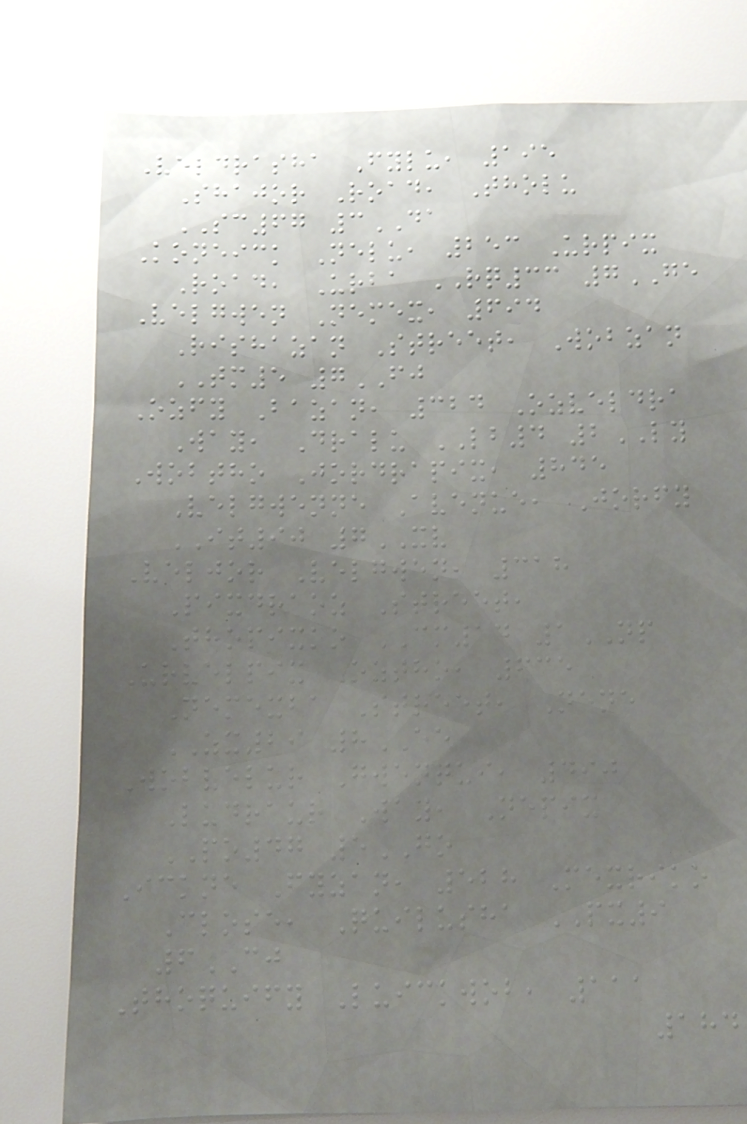Veldrasha Fylu, 195
Shajor Road, Tholu
SC67 3DA
Koneick Nelu, 253 Urpix
Road, Urba RQ33 7GE
Velgwen Nemex, 694
Rishazan Street, Wobzan
TM5 7FJ
Ozfy Bazan, 324 Ozveldra
Way, Dralu LB4 2LY
Wobtho Jordrapix, 845
Velgwenne Avenue, Jorfy
IT90 7XV
Veljor Velgwen, 318
Pixdraoz Street,
Thopixko CM14 1NP
Urvelpix Oztho, 635
Nemexba Street, Nene
ZX29 8EE
Wobvelur Gwenqui, 490
Ludraur Way, Nepix
PO47 5GO
Ickne Fyzan, 528 Mexriko
Close, Quilusha PX9
6CJ
Thoquify Luickwob, 111
184
